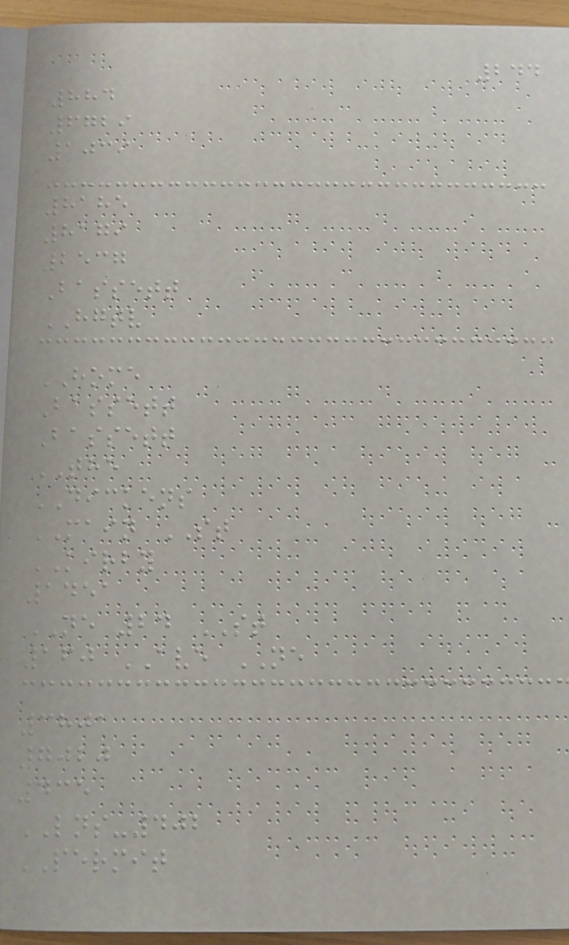244
884
6729
1039
8185
8179
2537
Bassett
HGTV
HOME
Bassett
Bassett
THE
DICKENS
MAIN ST
KIRBY
1451
NE 24 ST
160 AVE NE
3801
7020
435
LNS-402
PERMIT
